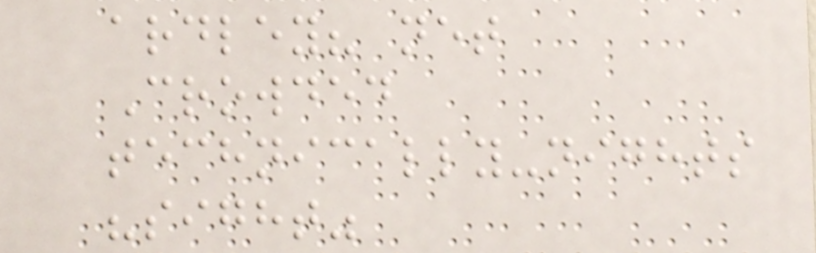ardley? net
Crowded
technically-nights
"sight"
